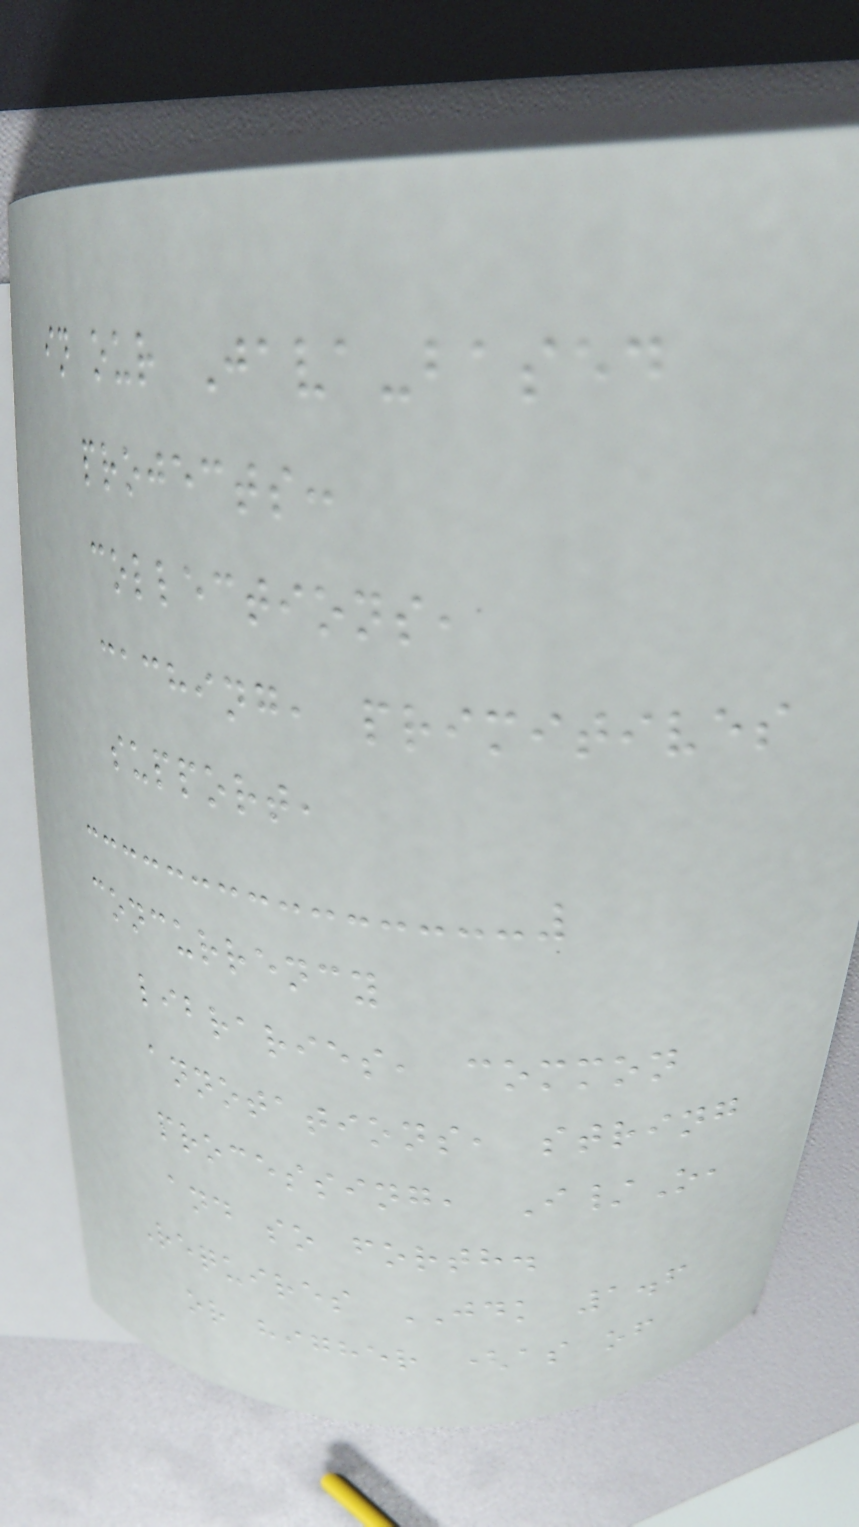in our Java-based
projects:
collections,
caching, primitives
support,
concurrency
libraries, common
annotations, string
processing, I/O,
and so forth.
Requires JDK 1.6
or higher (as of
